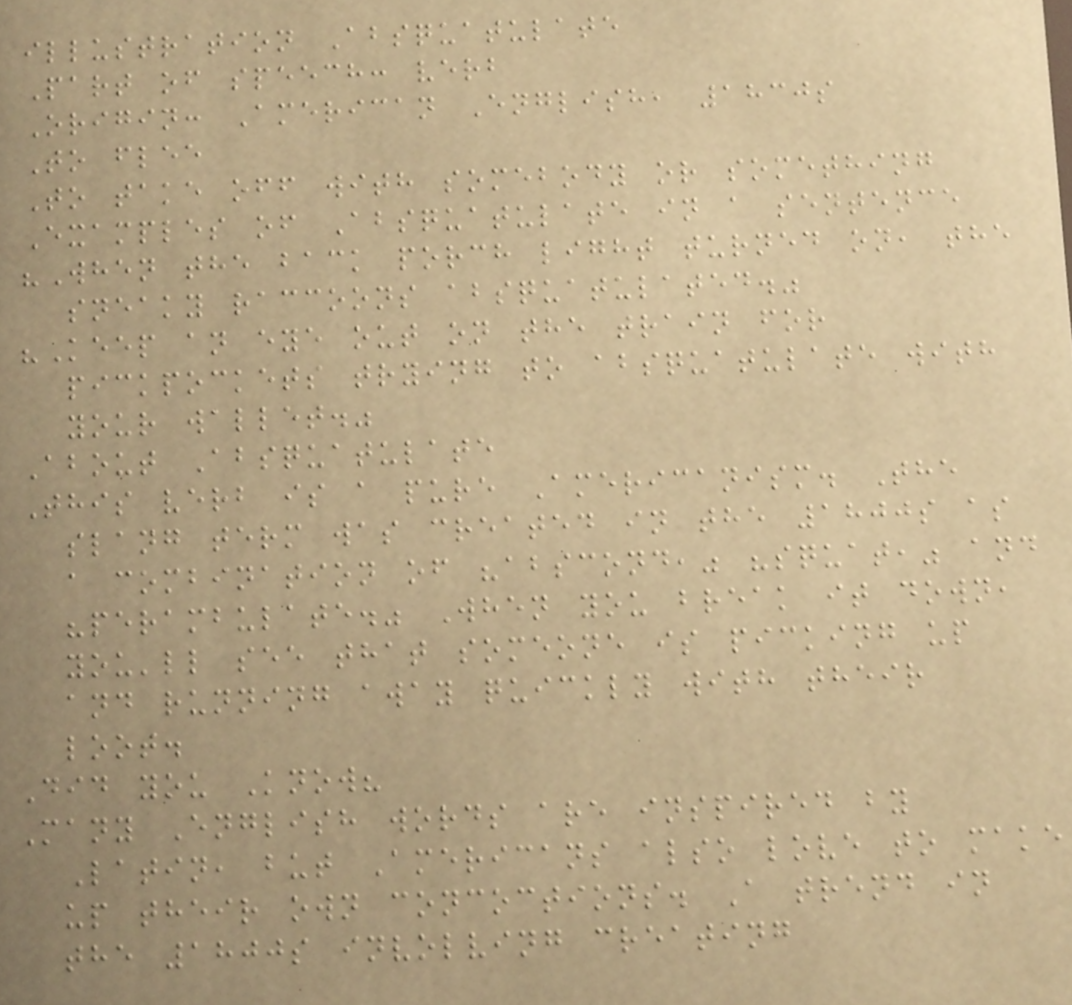illustration Absquatulate
Part of speech: verb
Origin: American English, 1830s
To flee
To take off with somebody or something
Examples of Absquatulate in a sentence
"When the back porch light turned on, the
sneaky raccoons absquatulated."
"Keep an eye out on the train for
pickpockets trying to absquatulate with
your wallet."
About Absquatulate
This verb is a pure Americanism. The
slang term was created in the 1800s as
a combination of "abscond," "squat," and
"perambulate." When you break it down,
you'll see that someone is picking up
and running away quickly with their
loot.
Did you Know?
Many English words are inspired by
Latin, but Americans also love to make
up their own concoctions. A trend in
the 1800s involving creating
